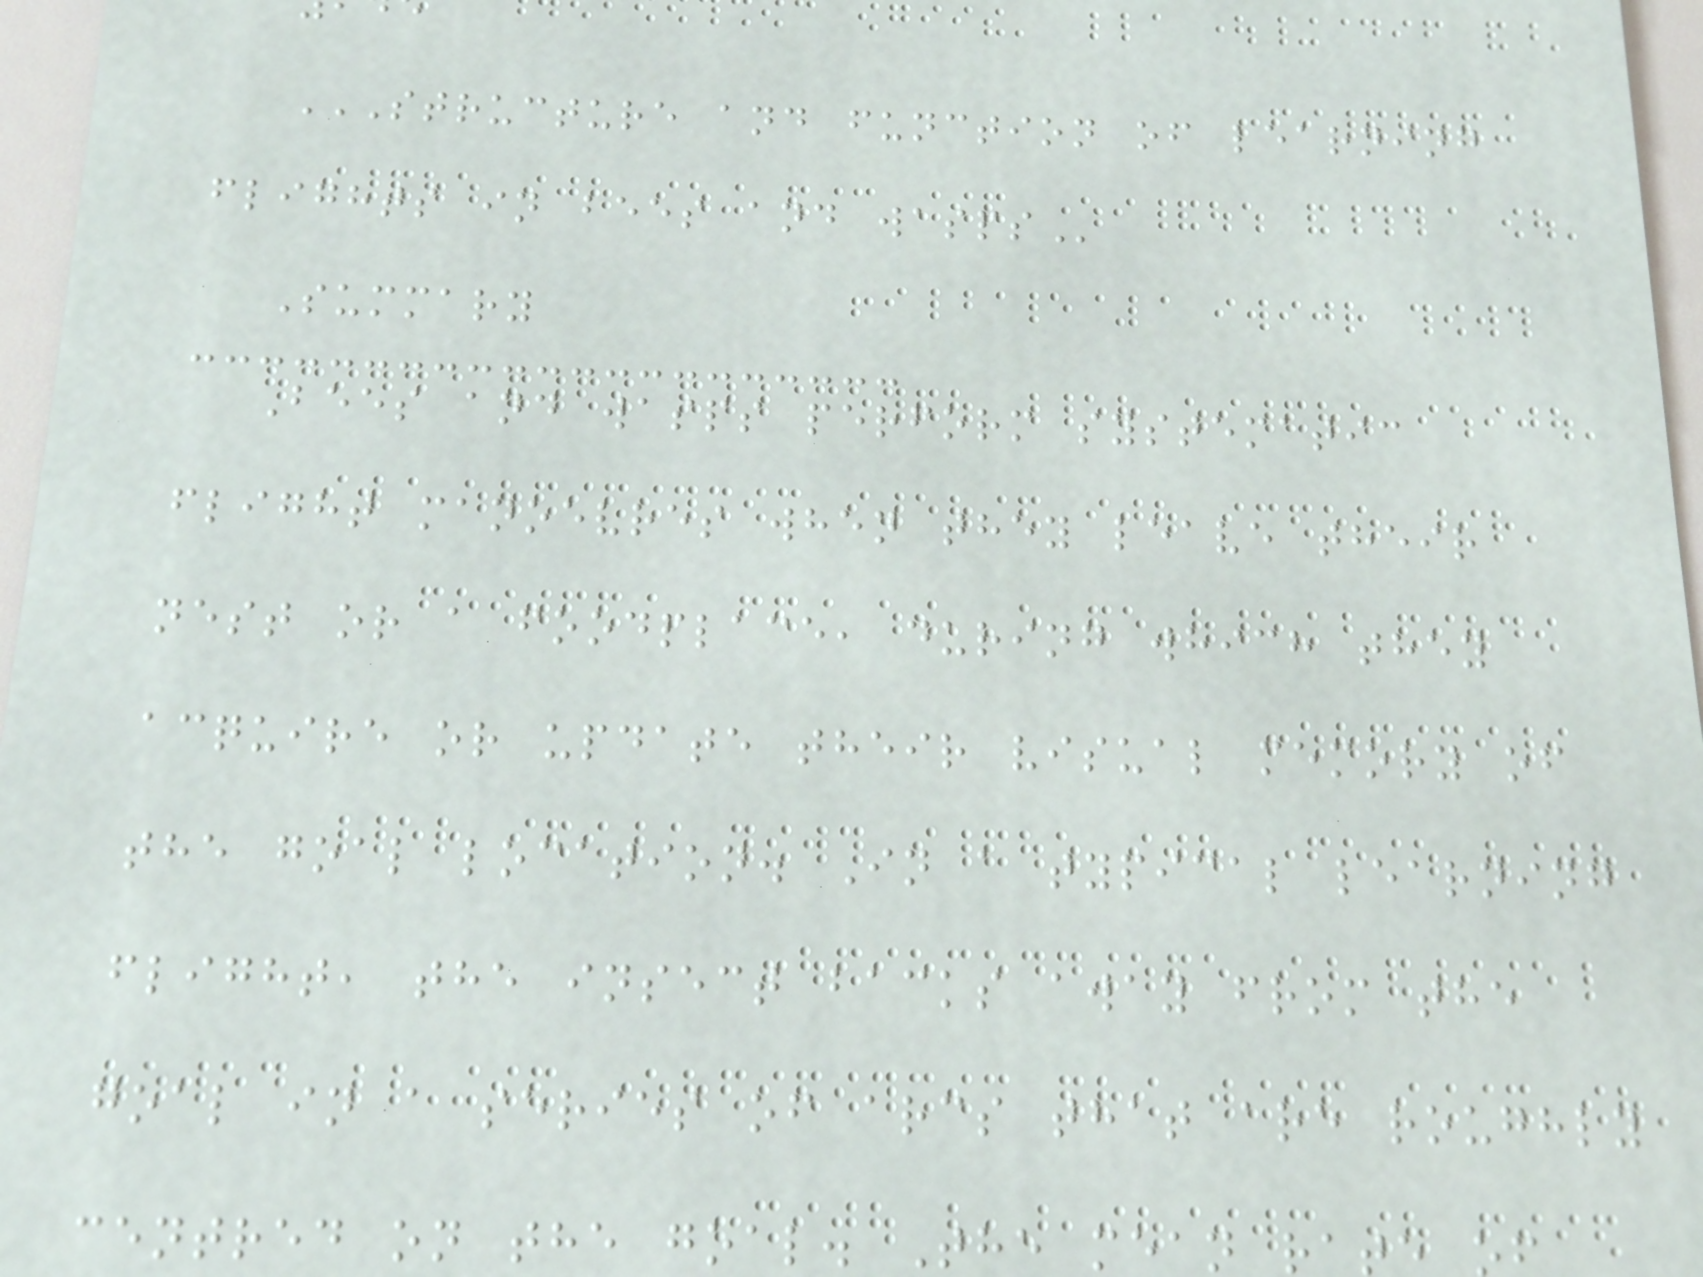STRUCTURE AND FUNCTION OF LEARNING
flights in bees and
Summary
Bees and wasps perform systematic
flight manoevres when they leave their
nest or a foodplace, during which they
acquire or update their visual memory of
the goal location. In a typical learning
flight, the insect backs away from the
goal in a series of arcs that are roughly
centred on the goal. The mean rat
